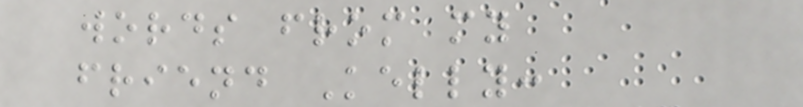words from my
friend Kelly:
